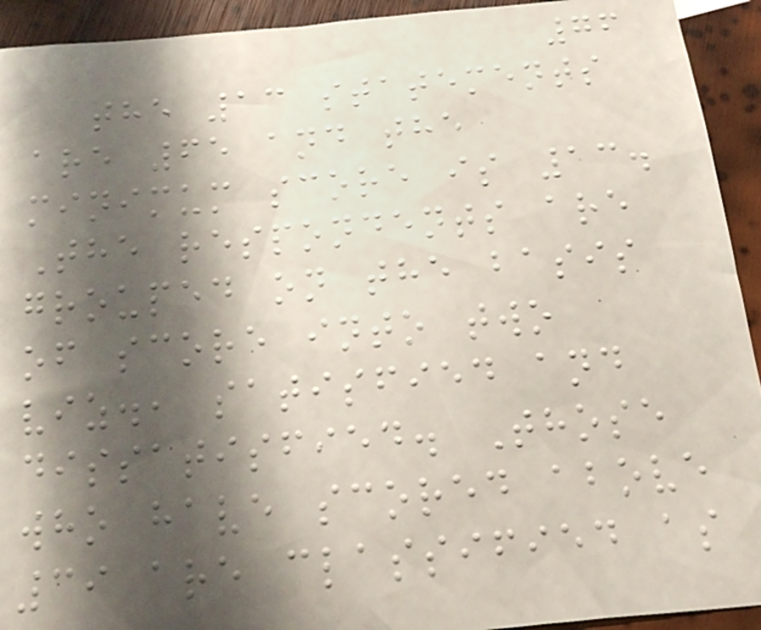76
the 13 statements
are 65 and the
minimum score is 13.
The respondents are
grouped on the basis
of score into two
viz., satisfied and
dissatisfied. Those
who have scored above
39 are classified as
